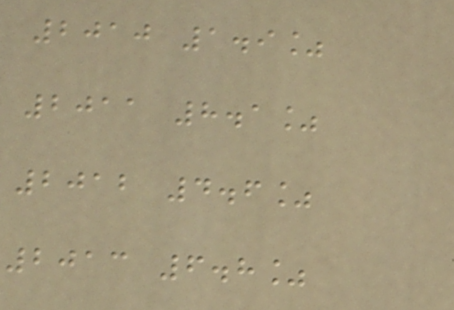2010 1.9%
2011 8.1%
2012 4.6%
2013 6.8%
